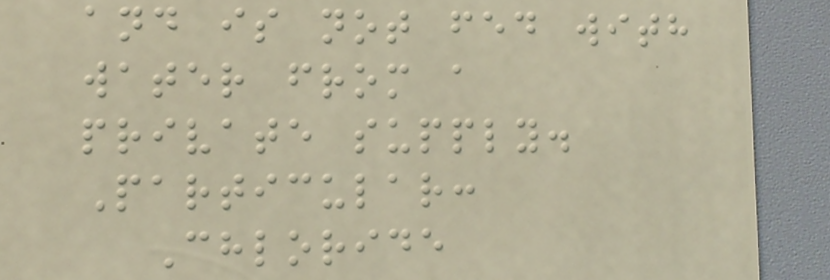and is not fed with
water from a
private supply.
Particular:
Chloride
